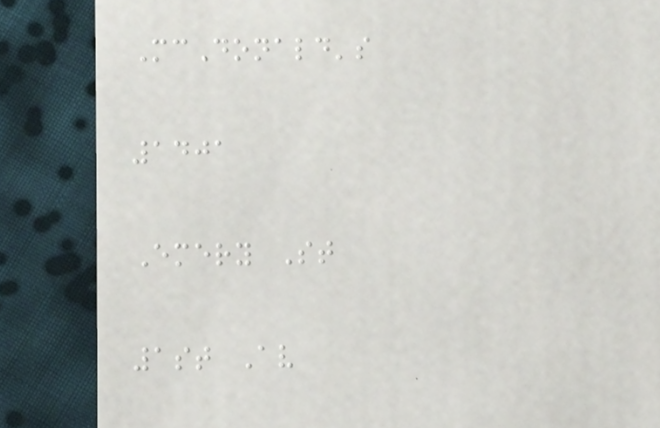McDonald's
1401
Emery St
1st Av
